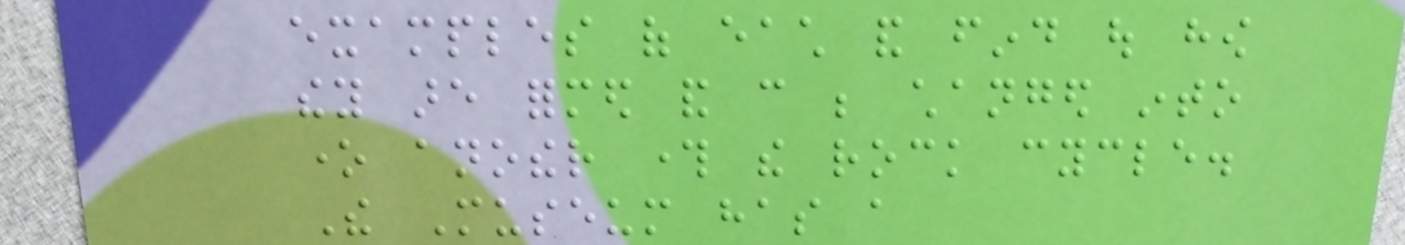examples of each and find out how
they are formed and can be changed into
one another through the rock cycle.
The Museum has a
